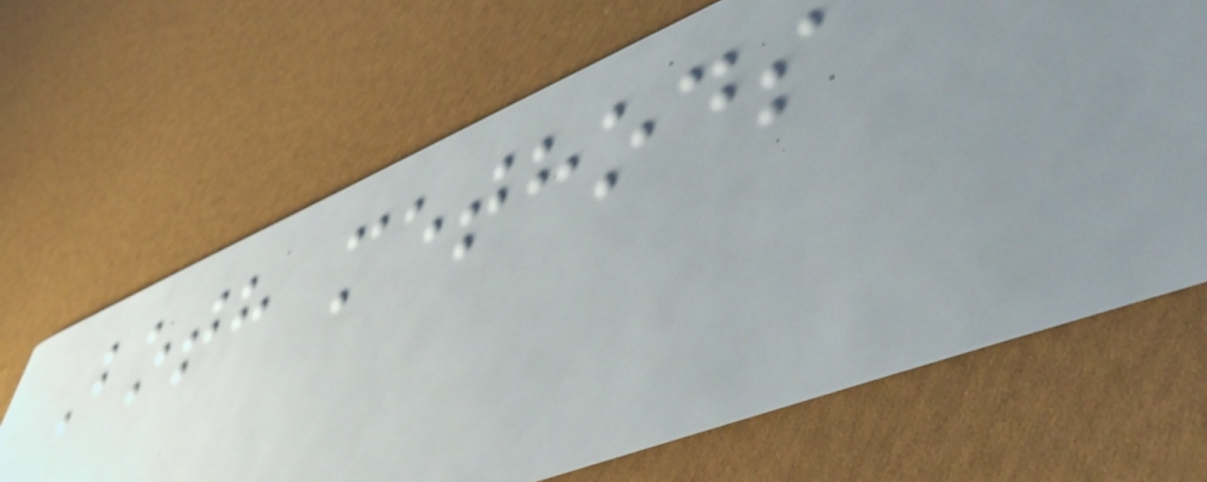Both methods
